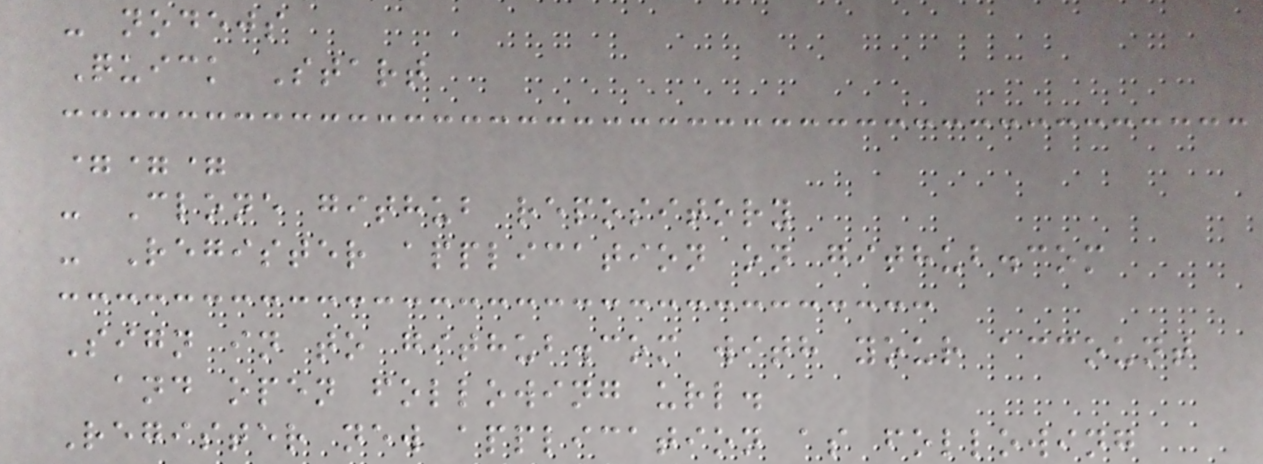- nodejs
Quick Start
===
- Clone github repository
- Register application on github.com
Sign in to github.com with your account
and open following url.
Register new application as following
